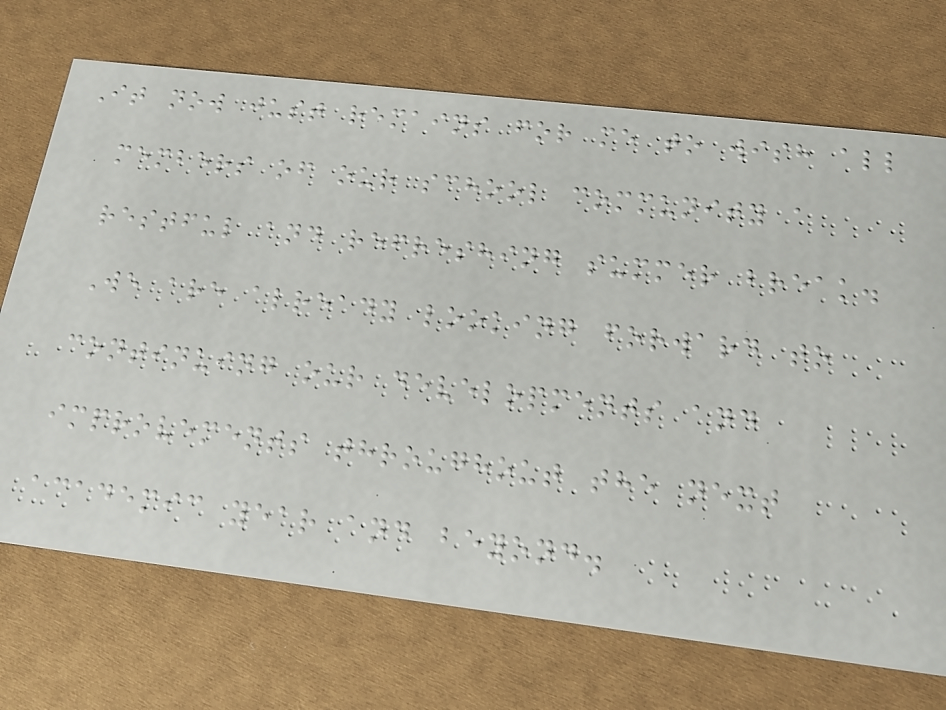It now just remains for me to wish all
members of our school community a
restful and refreshing summer break.
We are already looking forward to
continuing our developments and
improvements throughout the next
academic year and beyond.
